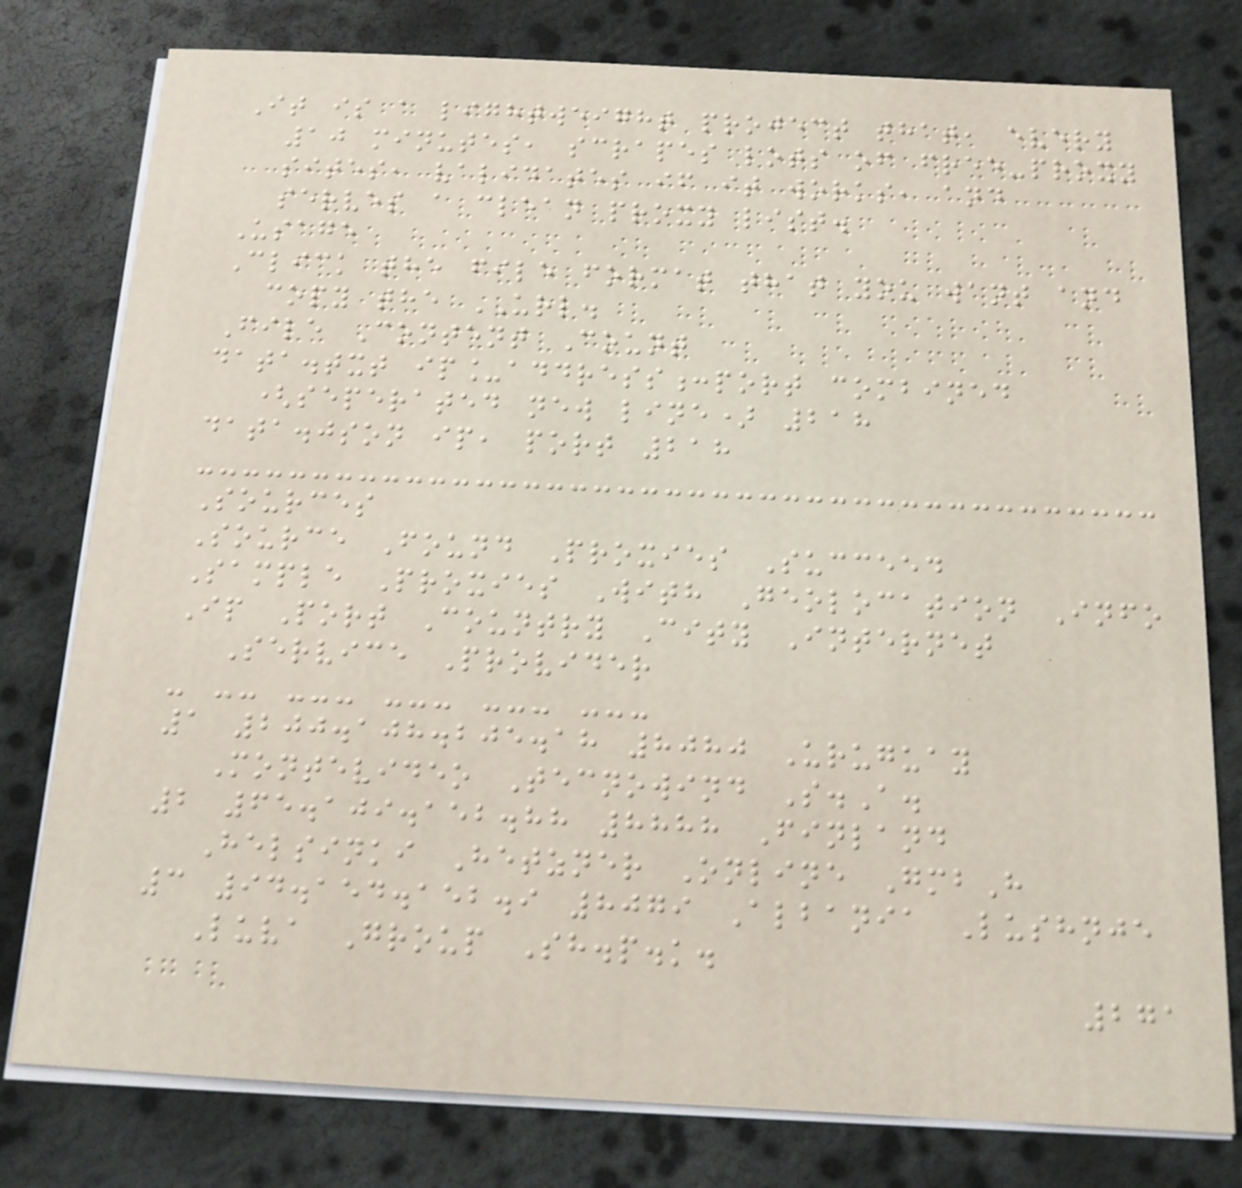It is a lightweight project that, every
10 minutes, scrapes lots of free-proxy
sites, validates if it works, and
serves a clean proxy list.
Usage
Click the file format that you want and
copy the URL.
File Content Count
data.txt ip_address:port combined
(seperated new line) 218
data.json ip, port 218
Sources
Source Found Proxies Succeed
Sample Proxies With Geolocation Info
Ip Port Country City Internet
Service Provider
- -- --- --- --- ---
1 200.108.205.18 8080 Uruguay
Montevideo Tecnowind S.A.
2 65.109.152.88 8888 Finland
Helsinki Hetzner Online GmbH
3 94.154.152.9 8079 Albania Lushnje
Luva Group Sh.p.k.
271
